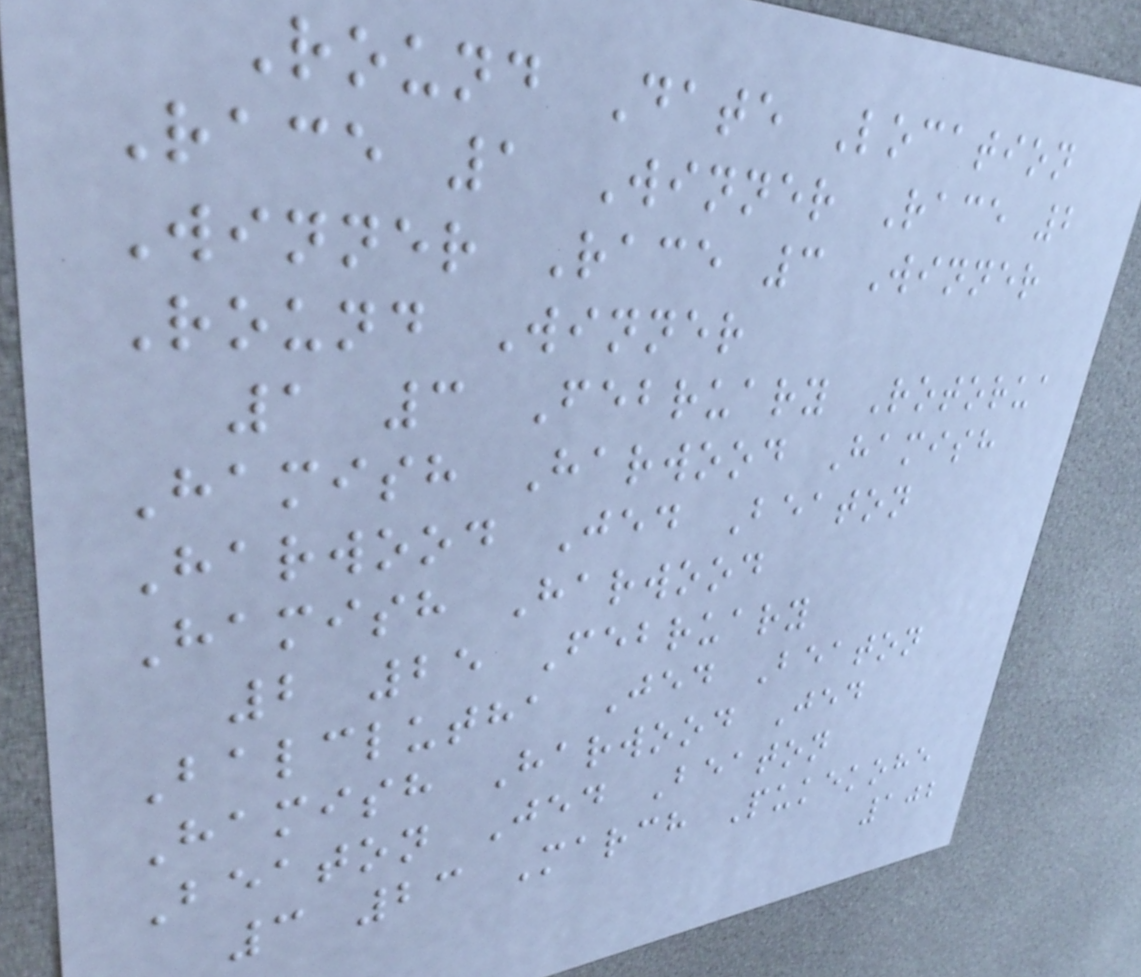Round Date Location
Race 1 Winner Race 2
Winner Race 3 Winner
Round Winner
1 3 February Rotorua
Hamish Harwood Hamish
Harwood Jed Beaton
Hamish Harwood
2 25 February
Balclutha Jed Beaton
Hamish Harwood Jed
Beaton Jed Beaton
3 23 March Pukekohe
102
